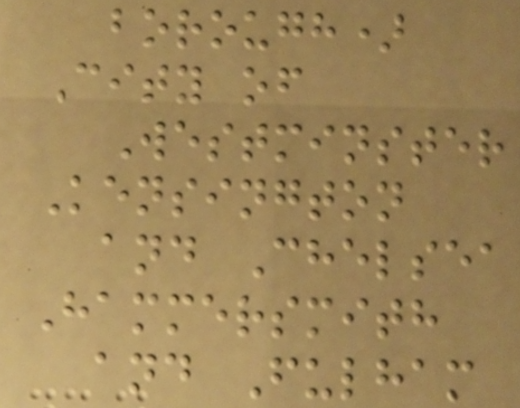borough)
City of
Westminster
Kensington
and Chelsea
Hammersmith
and Fulham
